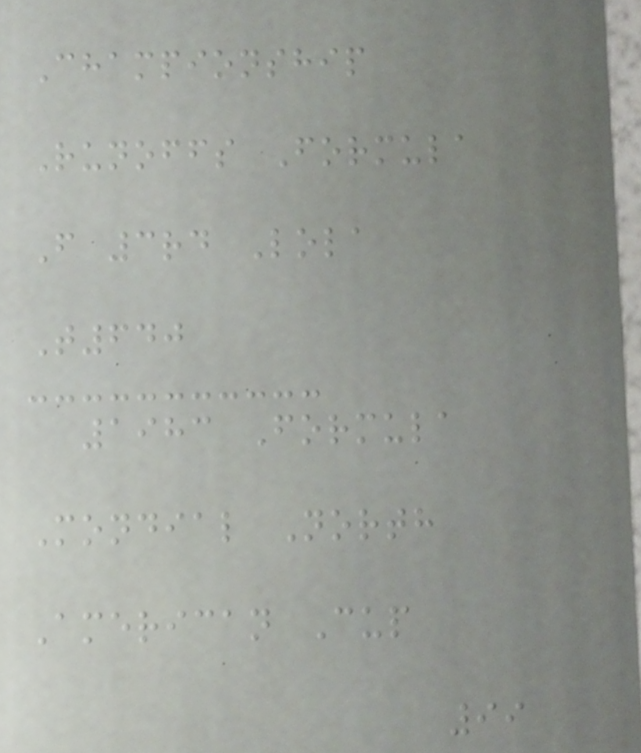Championship
Runoffs Formula
F 3rd Lola
T640
1983 Formula
Mondial North
American Cup
99
